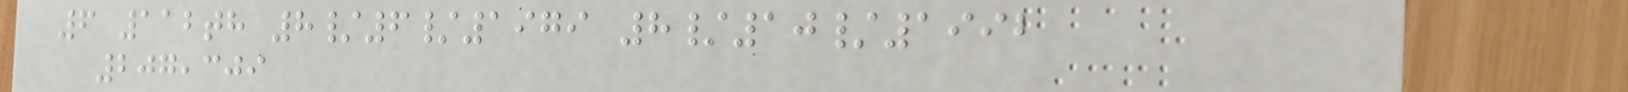6 112th 8/6/1979 8/10/1992
207,309
